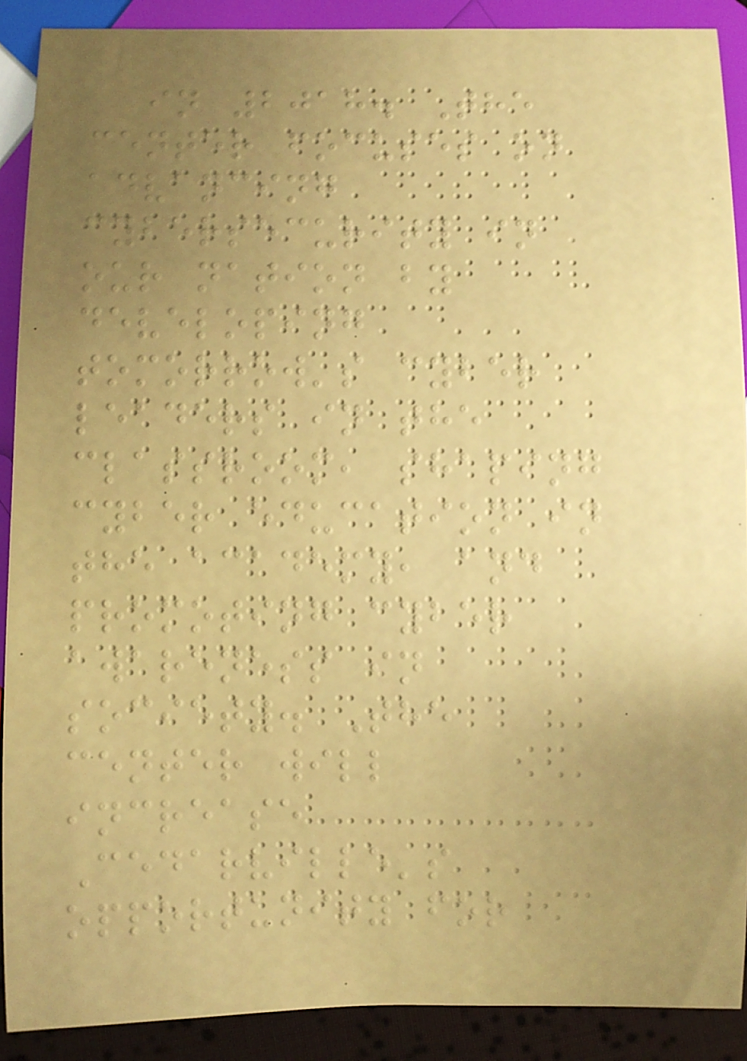in 2018. The
center focuses on
advancing
cybersecurity in
our nation by
developing
tomorrow's cyber
leaders in the
classroom, shaping
cyber education in
the academy, and
promoting cyber
awareness in
society. The
center will
increase
Cedarville's
opportunity for
